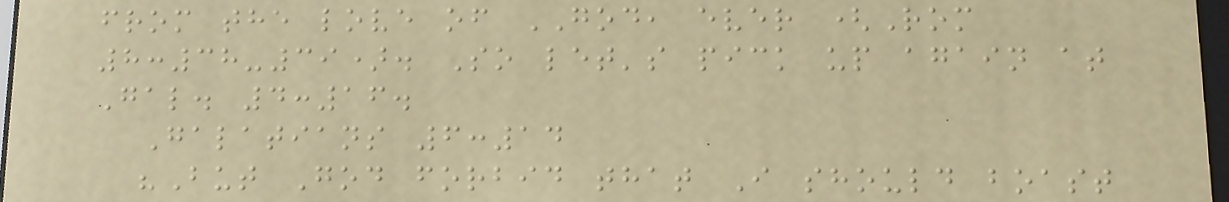from the love of GOD, ever (Rom
8:38-39). So let's pick up again at
Gal. 4:16.
Galatians 6:14
"But God forbid that I should boast
